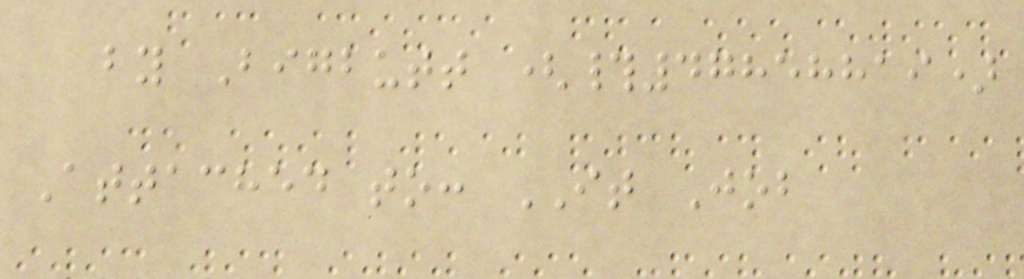by Bigbutt (#47858819)
Attached to: IT Job
